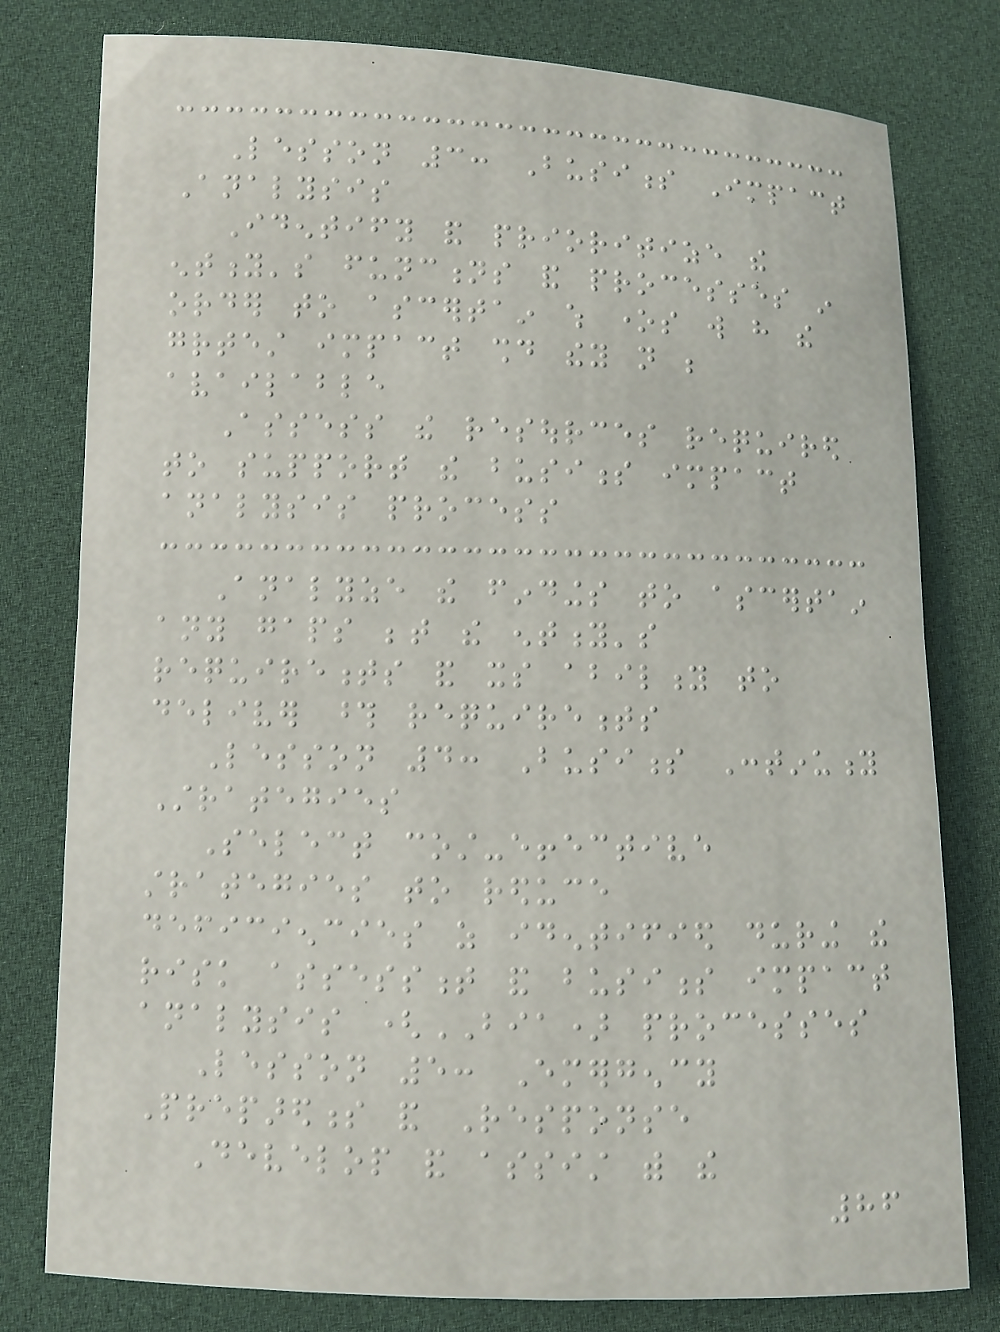Lesson 3: Business Impact
Analysis
Identify and prioritize the
entity's functions and processes in
order to ascertain which ones will have the
greatest impact should they not be
available
Assess the resources required
to support the business impact
analysis process
Analyze the findings to ascertain
any gaps between the entity's
requirements and its ability to
deliver those requirements
Lesson 4: Business Continuity
Strategies
Select cost-effective
strategies to reduce
deficiencies as identified during the
risk assessment and business impact
analysis (BIA) processes
Lesson 5: Emergency
Preparedness and Response
Develop and assist with the
86
